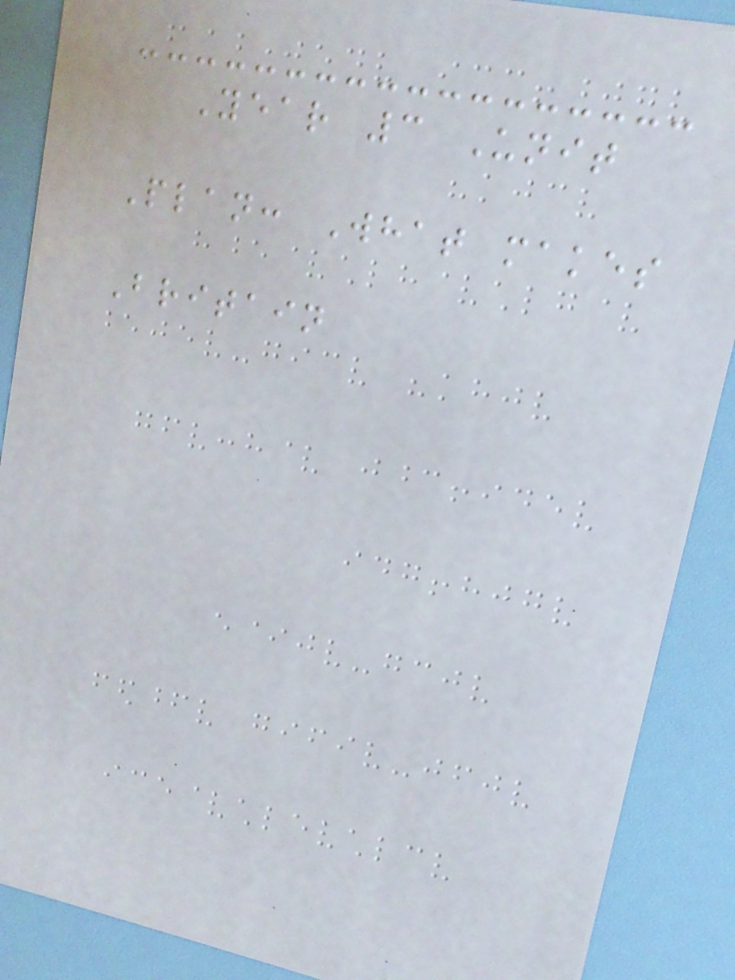Year 3 Unit
Plan: What makes
Britain
